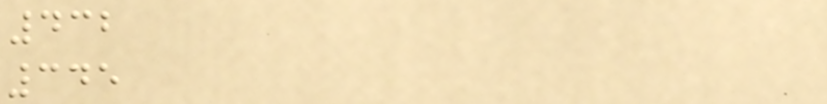432
345
